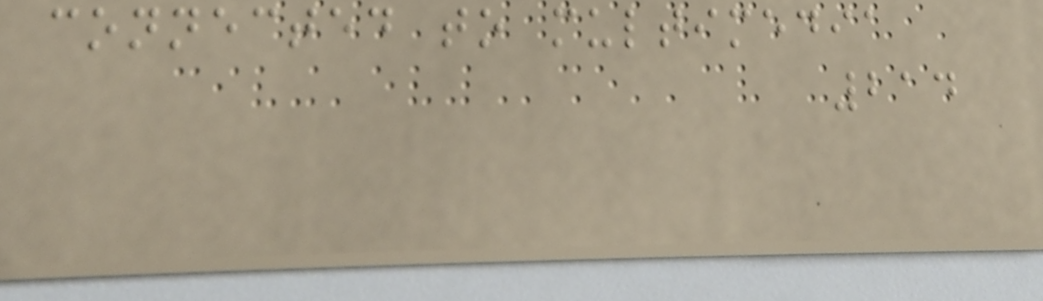connected to multimedia
214
